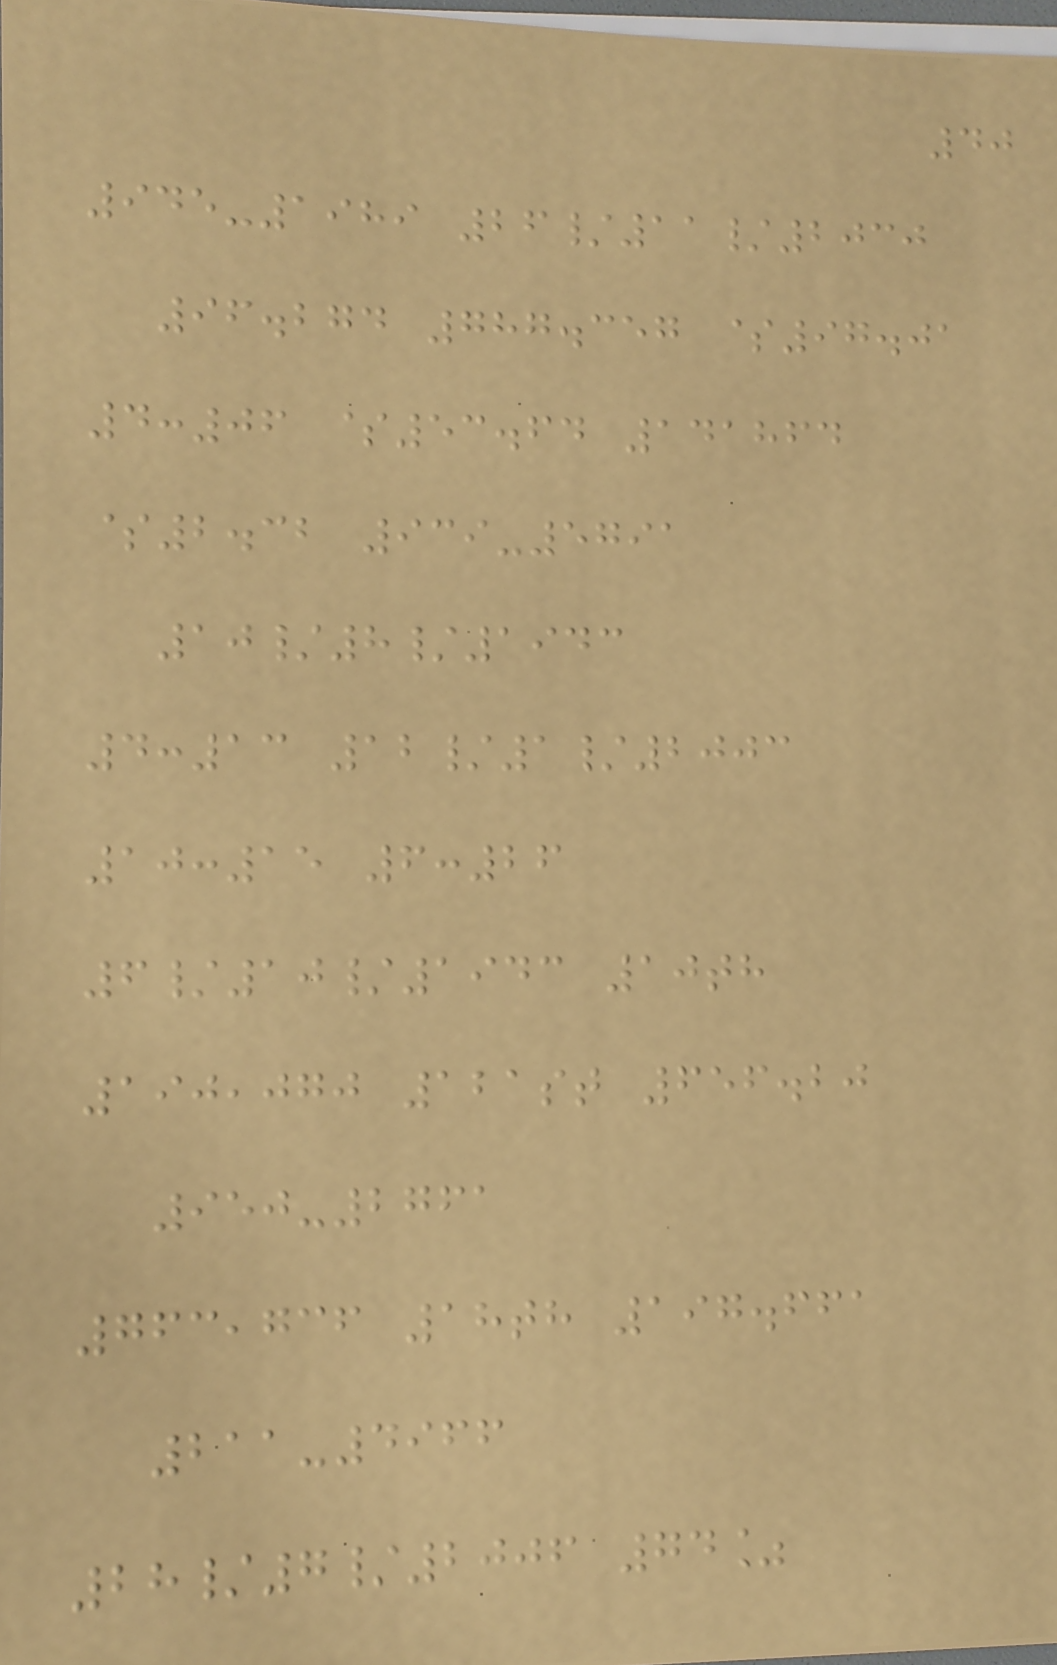40
945-1989 26/11/2030
96.274 787.357 $97.01
4:06 $53.64 141864
$2.32 939-5791
10/8/1943
4:13 12/1/2003
10:15 6:26
6/10/1943 10th
190,070 121st 656.20
950-2761
763,736 18th 197.661
211-4966
28/7/2006 74%
